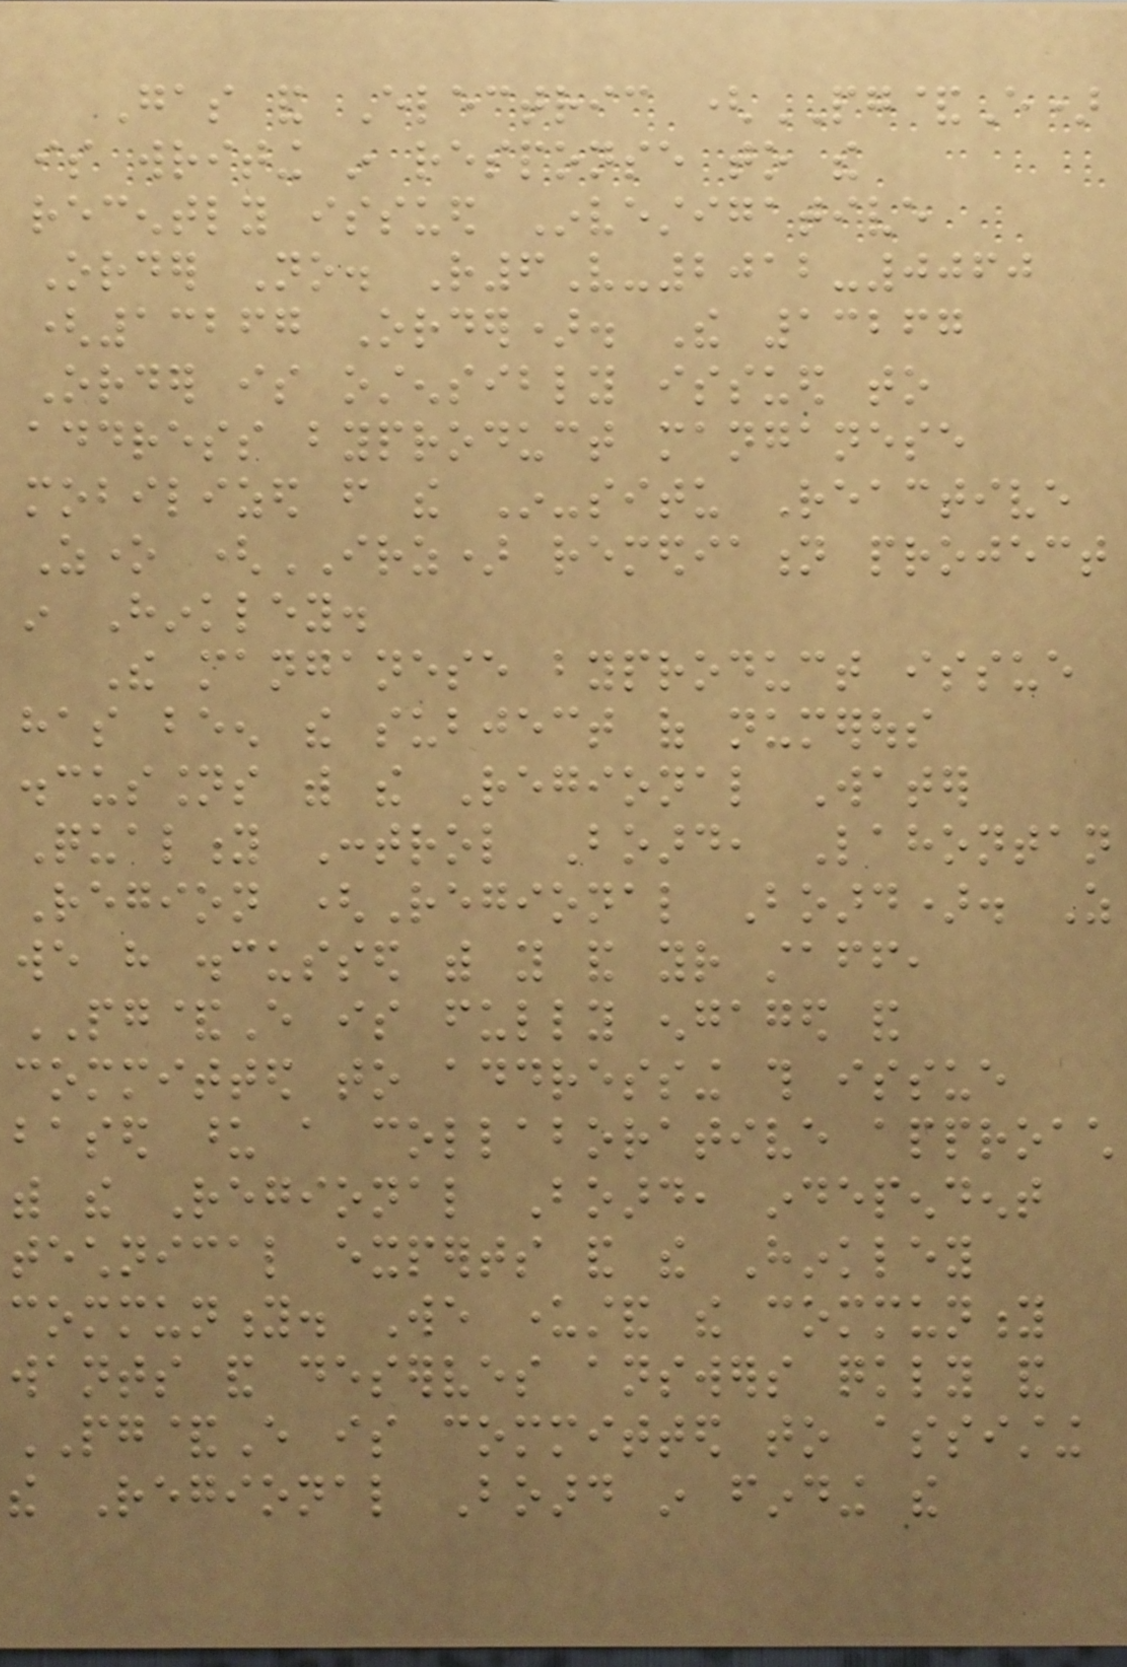Gas and Electric (PG&E)
is writing in response to the
recently issued Investigative
Order No. R6V-2012-0060
(13267 Order). The 13267
Order is ostensibly issued to
address byproduct manganese
mobilized from the In-situ Reactive
Zone (IRZ) remediation project
in Hinkley.
The manganese byproduct issue
has been the subject of numerous
discussions with the Regional Water
Quality Control Board, Lahontan
Region (Regional Board). As
we have discussed with you and your staff,
PG&E is fully engaged and
committed to addressing this issue
based upon a collaborative approach
with the Regional Board, independent
technical experts and the Hinkley
community. We understand the community
wants and deserves answers quickly and
PG&E is committed to assisting
the Regional Board in finding the
